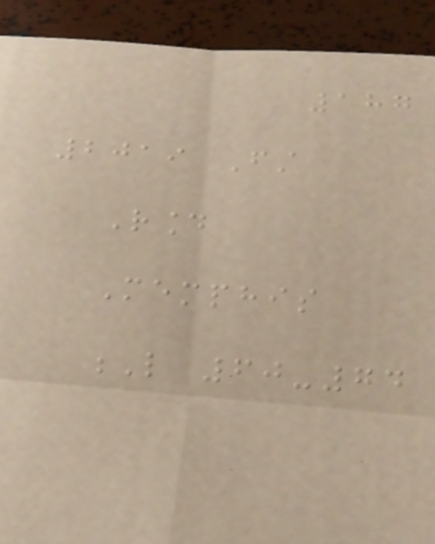187
2019 First
Round
Memphis
L 60-74
